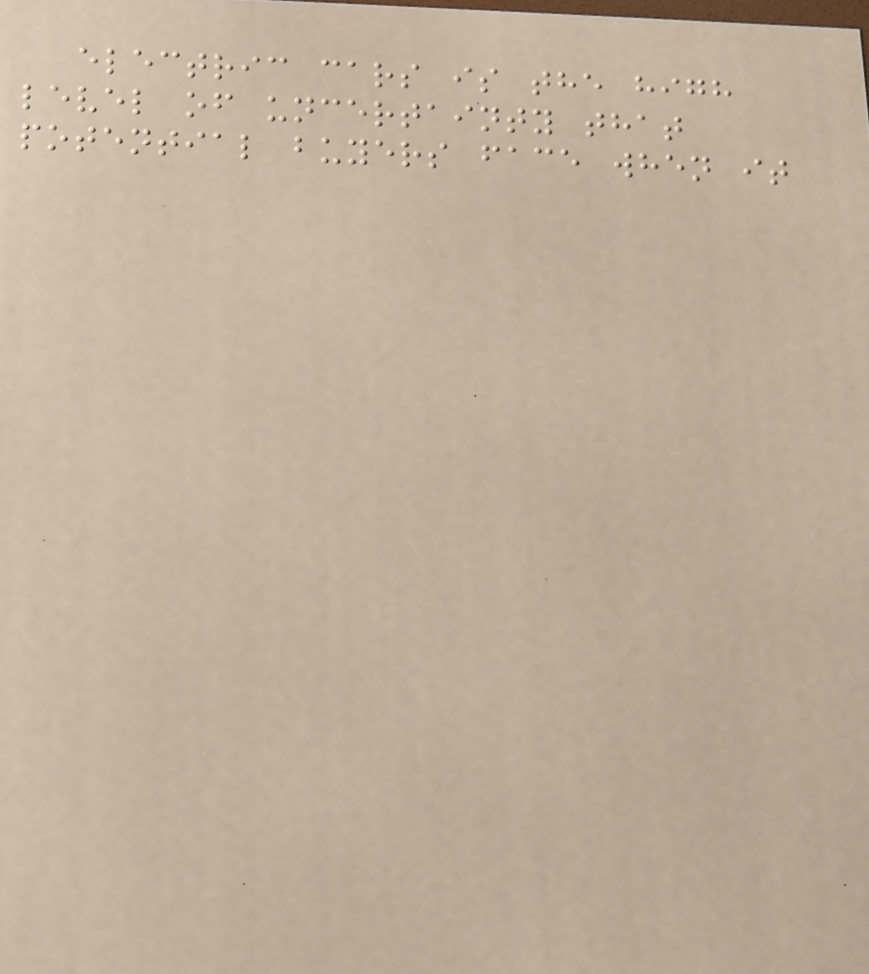electric cars is the high
level of uncertainty that
potential buyers face when it
